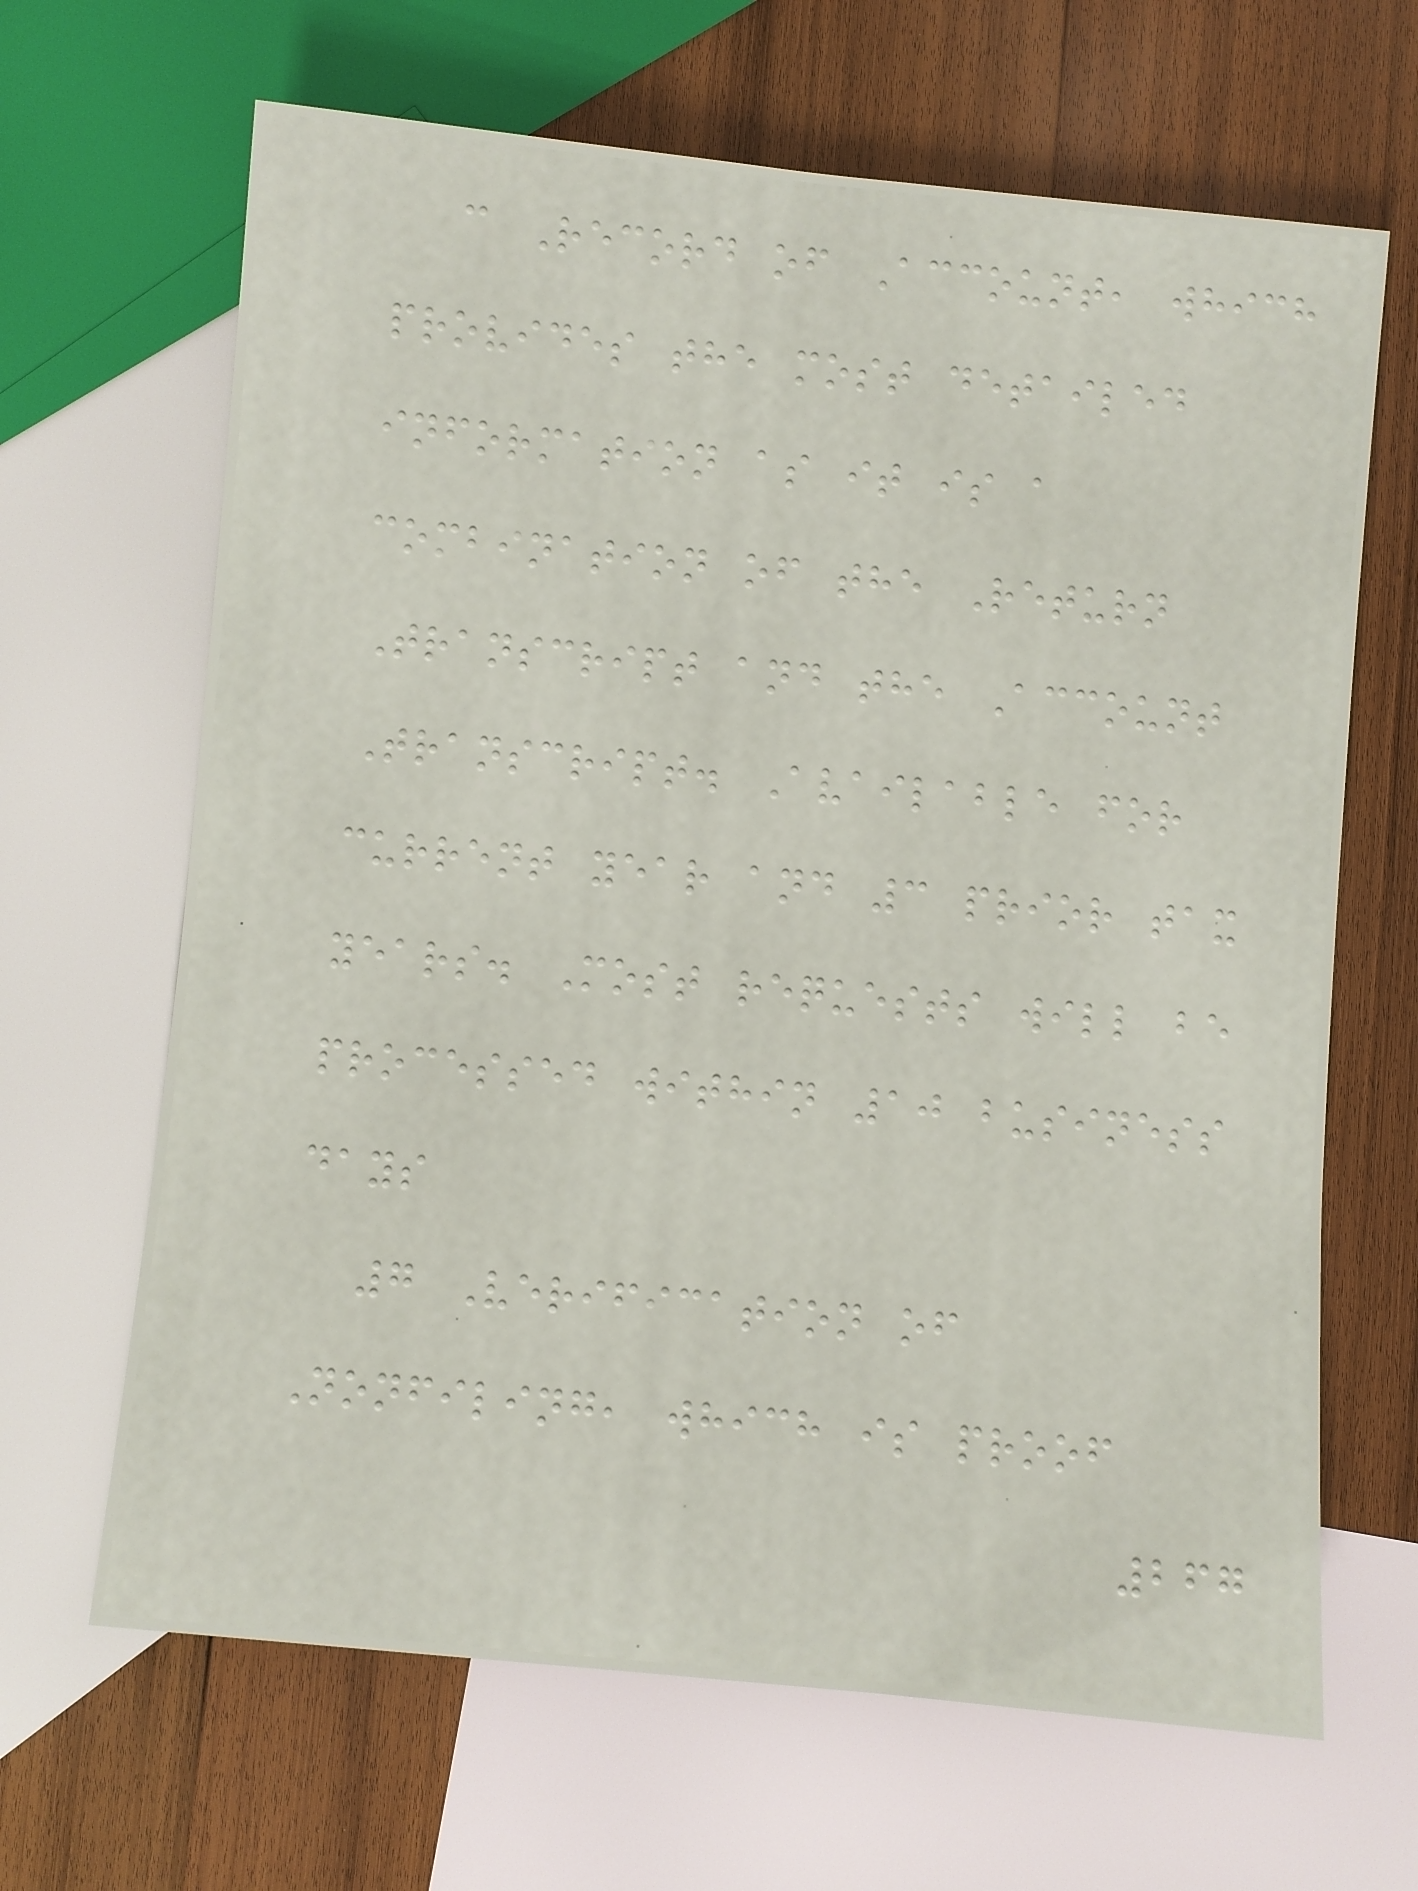c Record of Account, which
provides the most detailed
information as it is a
combination of the Return
Transcript and the Account
Transcript. Available for
current year and 3 prior tax
years. Most requests will be
processed within 10 business
days
7 Verification of
Nonfiling, which is proof
267
